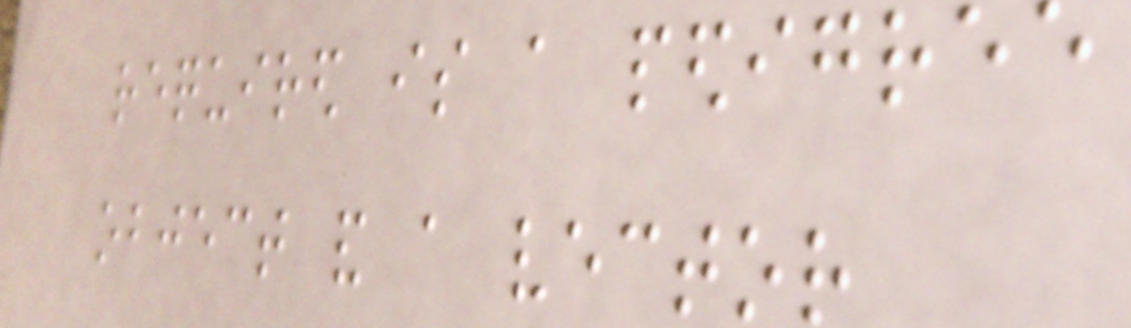required is a pedigree
object and a vector
